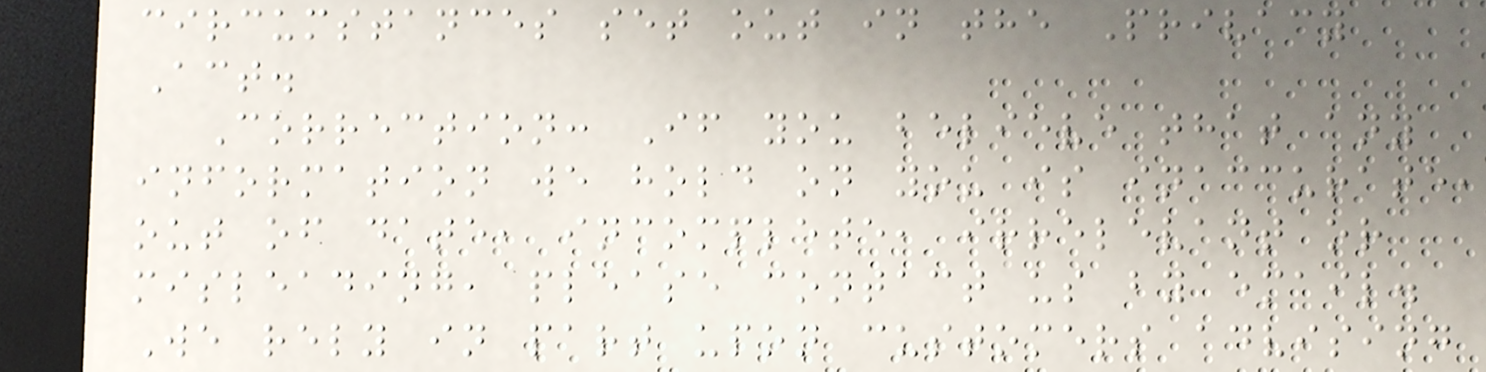circumstances set out in the Privacy
Act.
Correction: If you believe that any
information we hold on you is inaccurate,
out of date, incomplete, irrelevant or
misleading, please contact us by email.
We rely in part upon customers advising
